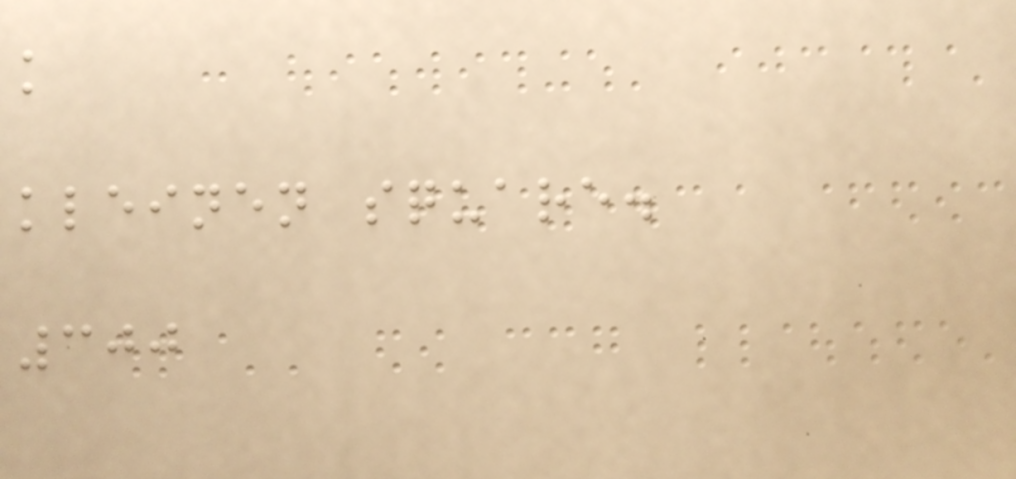k
kleinen square.
300
